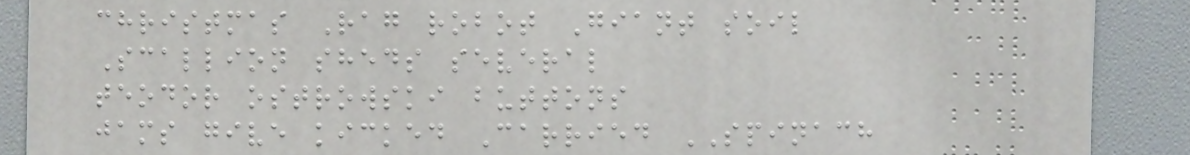christmas Rag robot Giant soil
Scallion sheds several
teodor ostrowski buttons
jams give kicked Carried SPINACH
